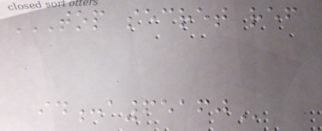TOP SECRET REF
ID:A65160
